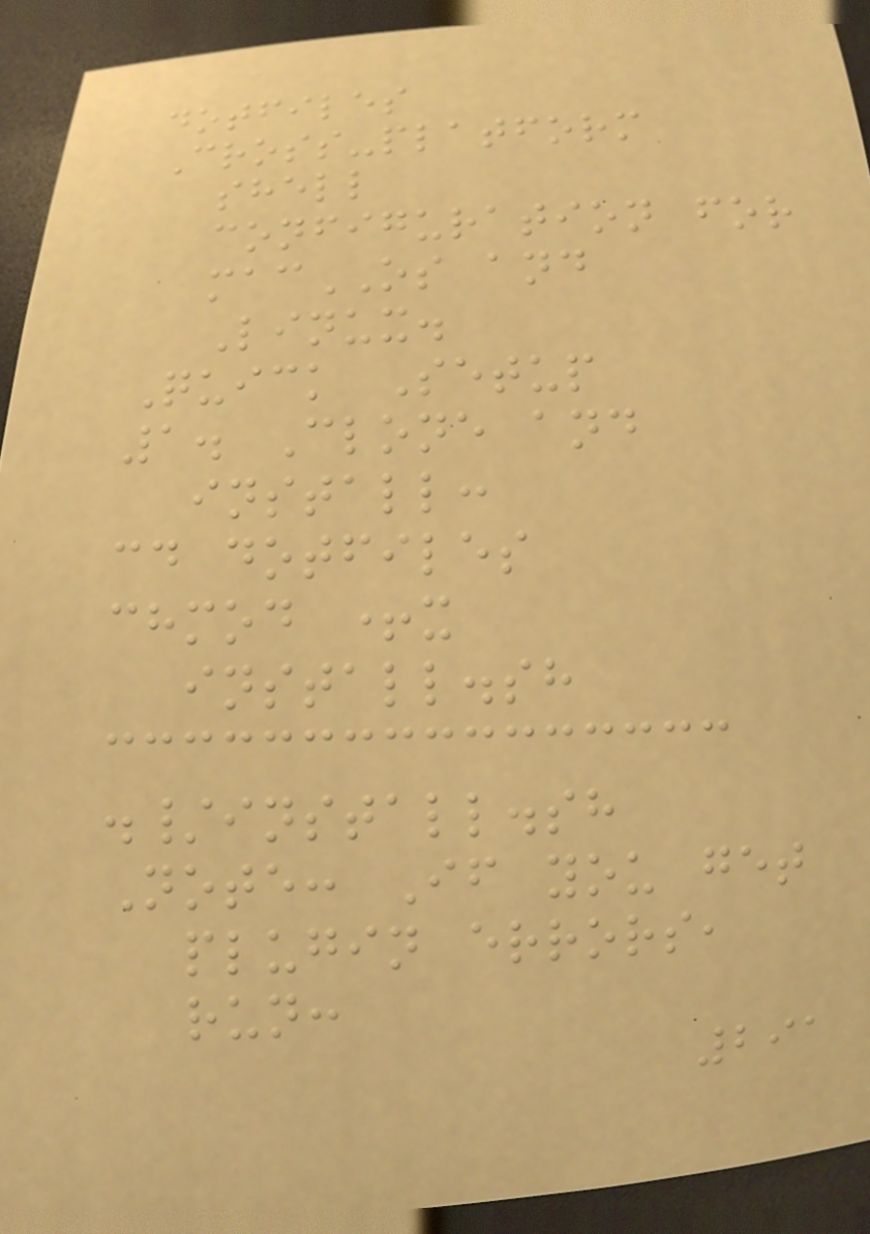dotfiles
Cross-platform
shell
configuration for
macOS and
Linux.
Quick Setup
1. Clone and
install:
cd dotfiles
chmod +x
install.sh
./install.sh
Note: If you get
plugin errors,
run:
291
